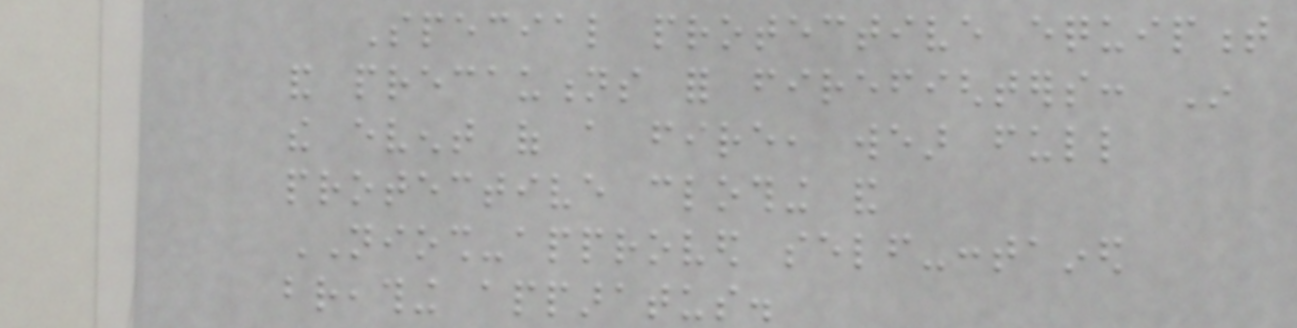Special protective equipment
and precautions for firefighters: In
the event of a fire, wear full
protective clothing and
NIOSH-approved self-contained
breathing apparatus.
